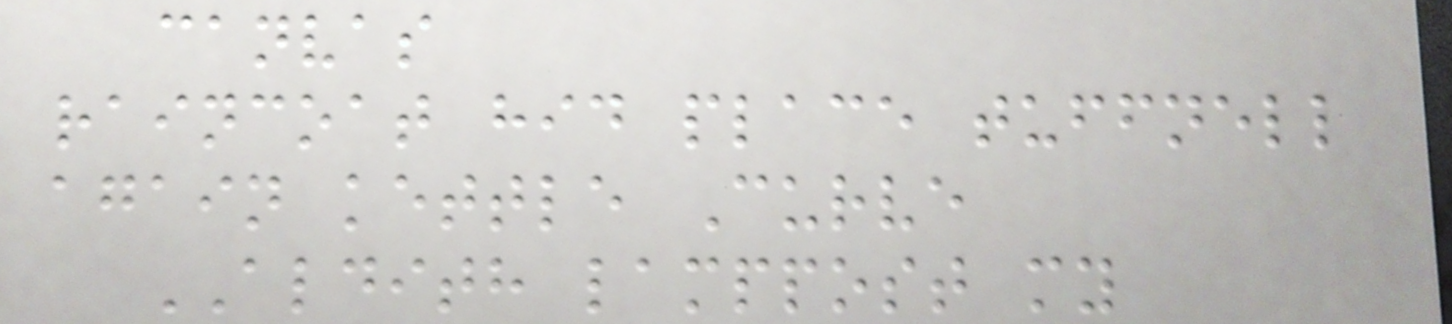canvas
raincoat hid place tuffnell
again kettle Curve
ALDITH lamppost my
